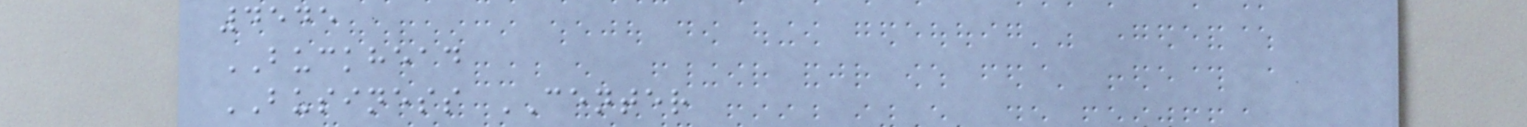4545
BUCKHEAD
BUSINESS CENTER
